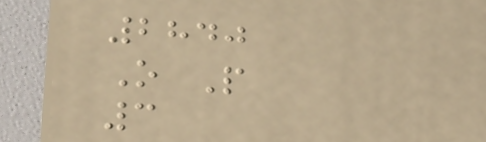2840
O P
3
